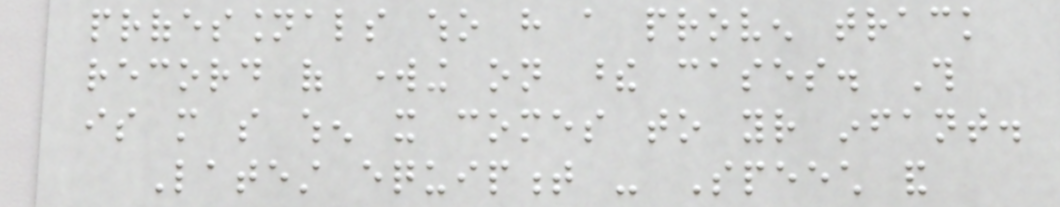professionals who have a proven track
record of working on these cases. This
is more so when it comes to your infant.
Latest equipment - Speech and
